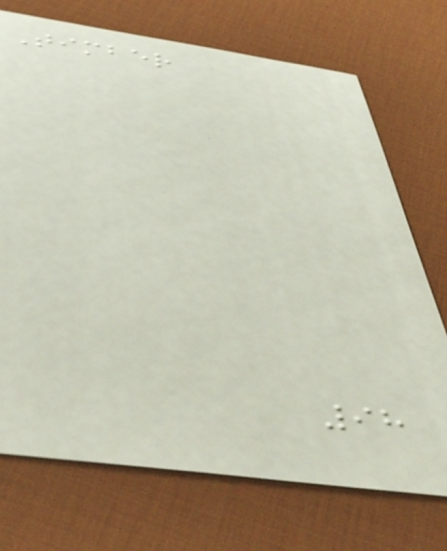Timber
98
